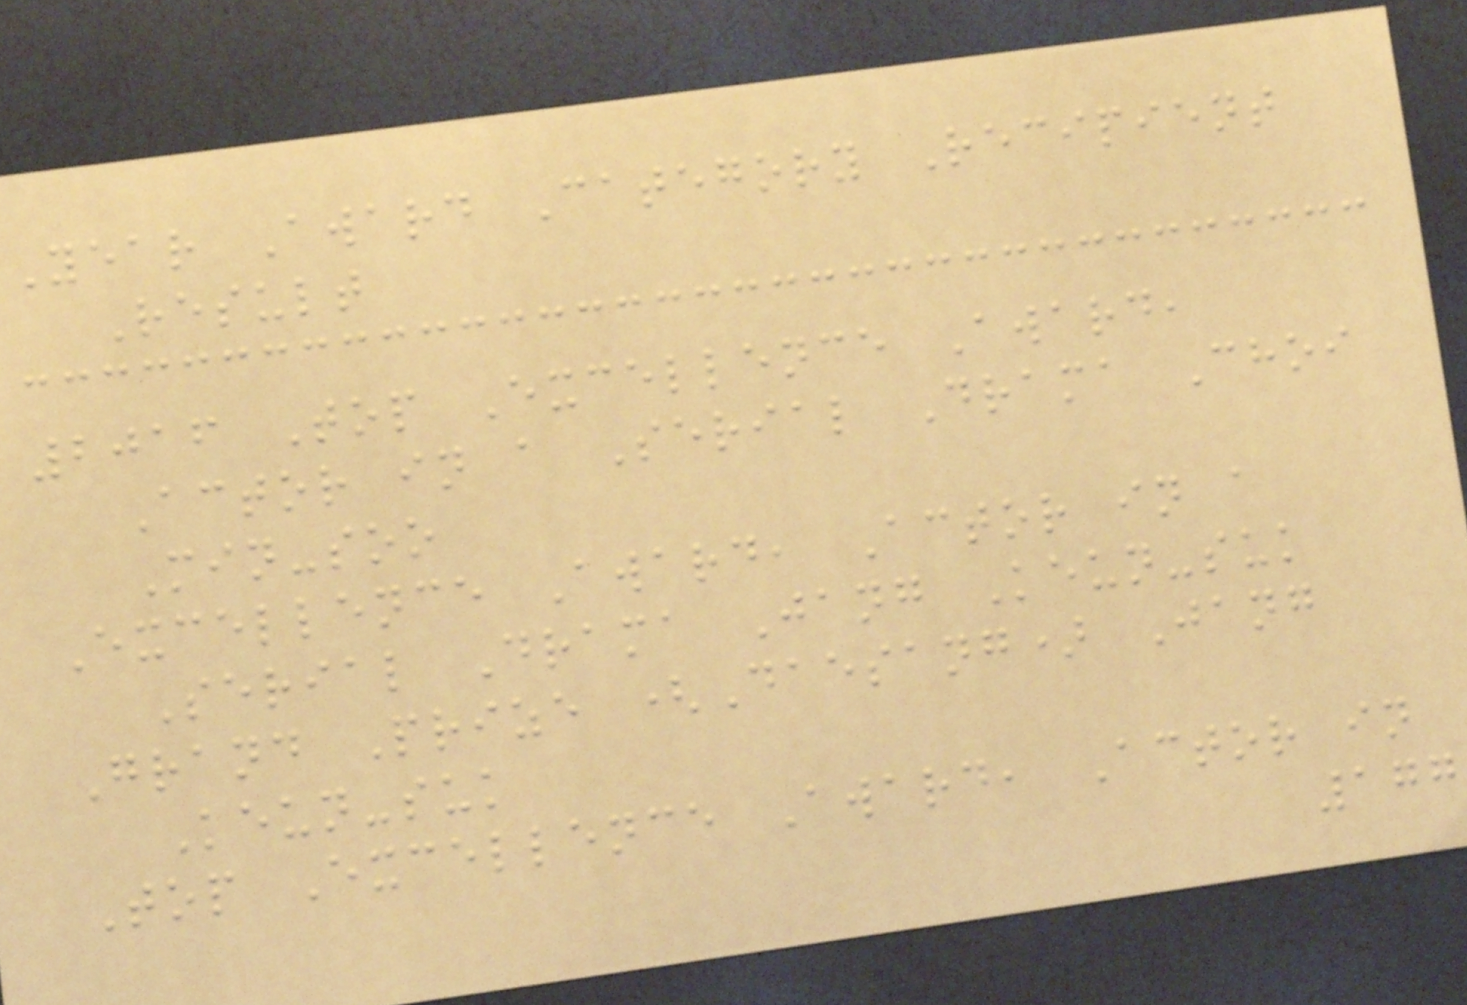Year Award Category Recipient
Result
2016 Top Excellence Award,
Actor in a Serial Drama Choi
Min-soo
Excellence Award, Actor in a
Serial Drama Jang Keun-suk
Grand Prize (Daesang) Jang
Keun-suk
Top Excellence Award, Actor in
177
